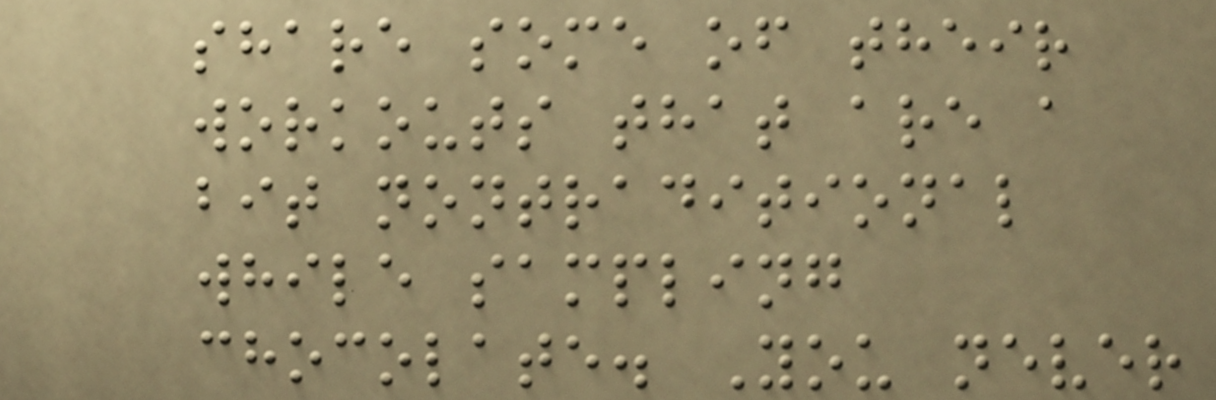share some of their
workouts that are a
bit nontraditional
while sampling
chocolate. You never
